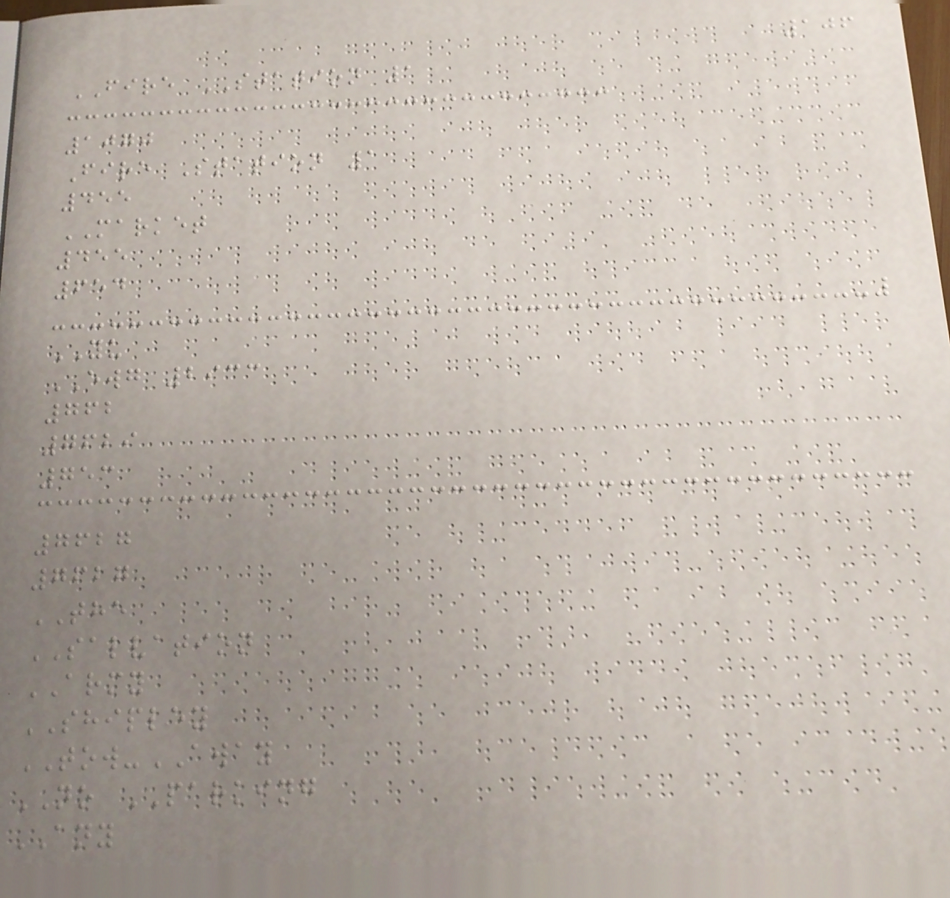106
FIRE STATION 1
1070
Fire Station 1
455
MARKET
455
654
YU
EWG 2933
762
7629
753
7627
7627
THE
SALVATION
ARMY
SHIPLEY
TOW-AWAY
NO PARKING
ANY
